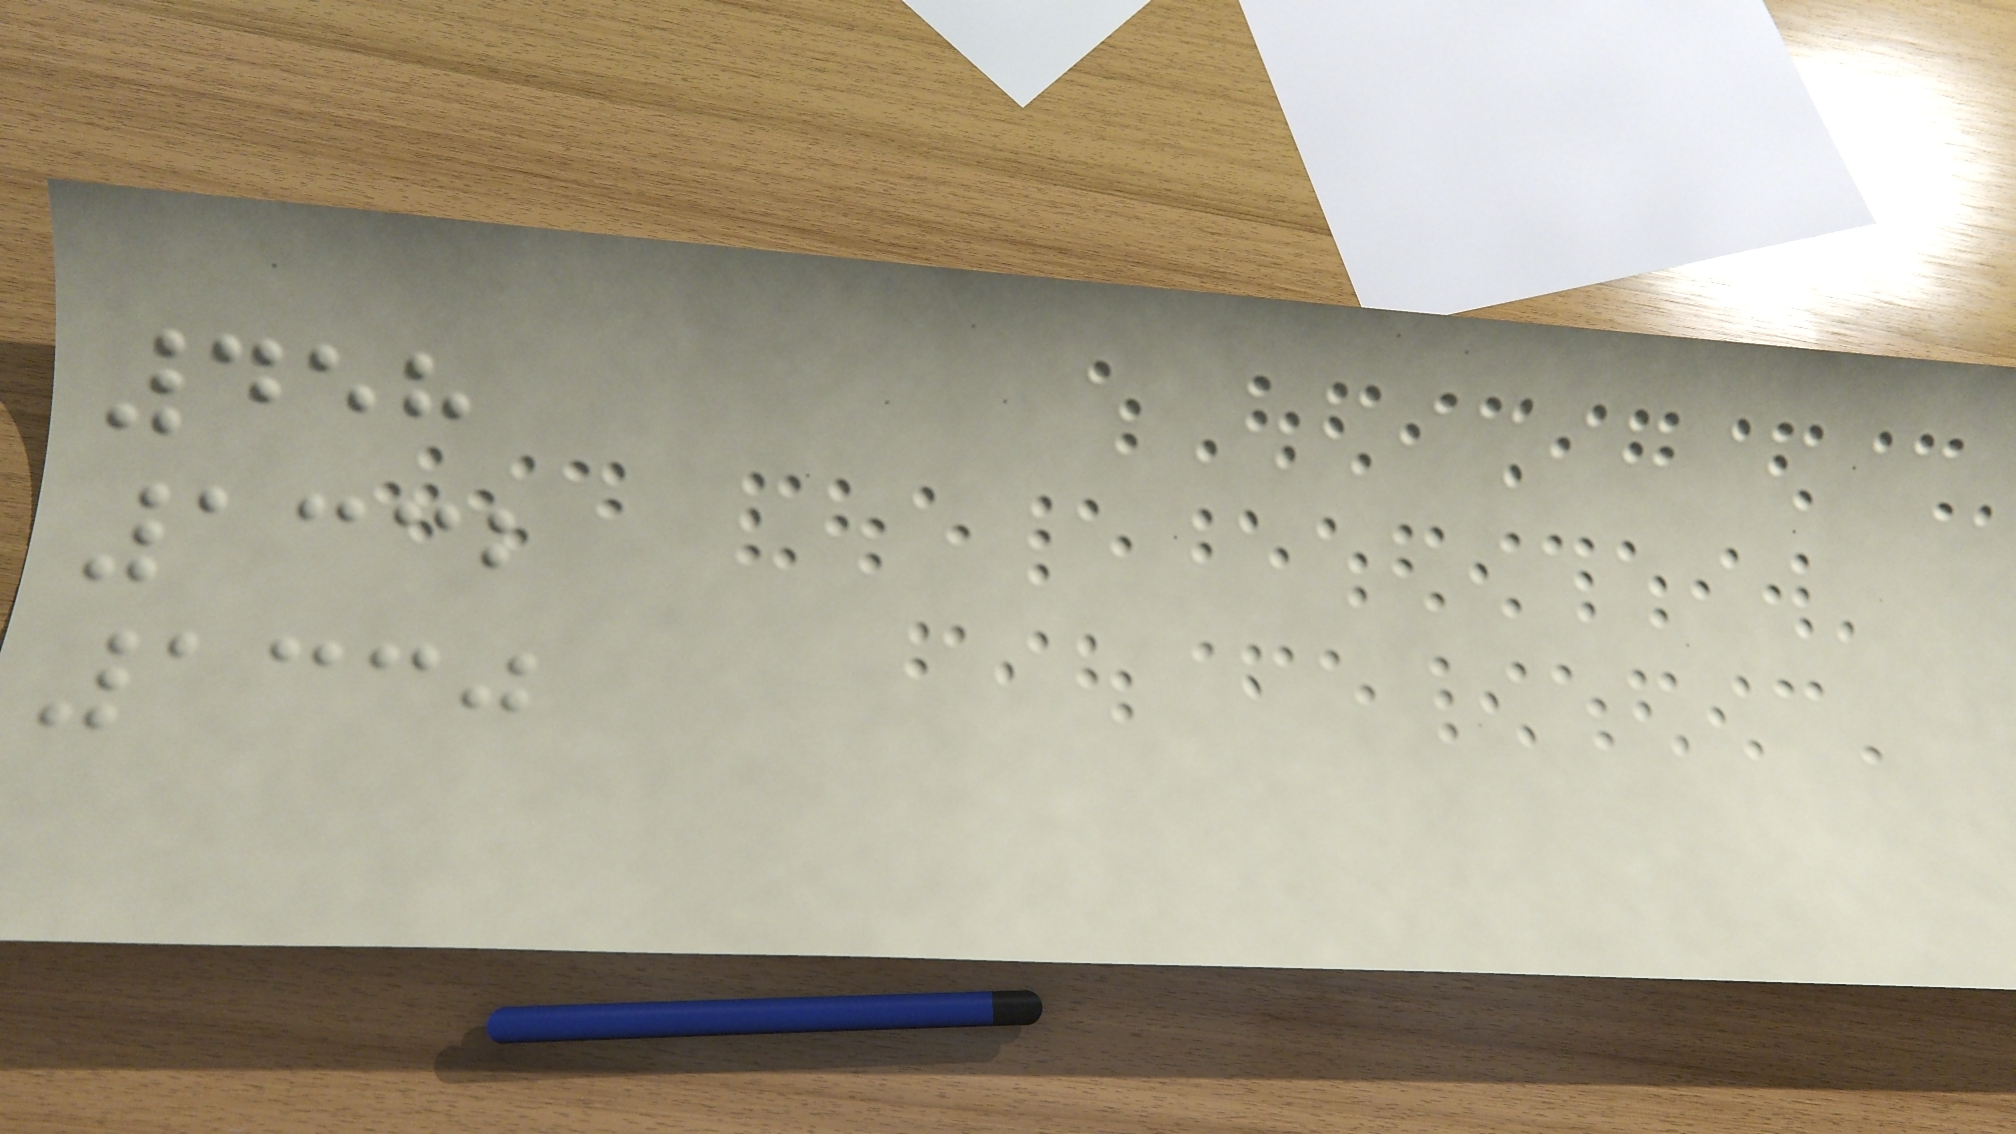458
1332
1330
